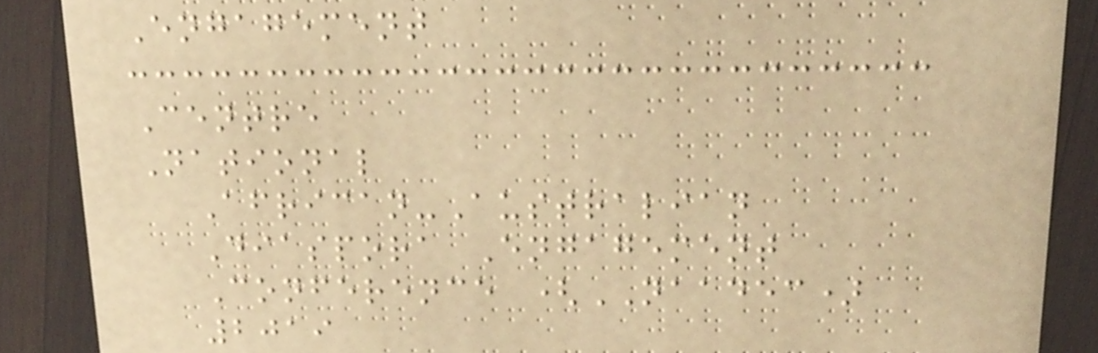Engagement
Centre
National
African-Australian
Diaspora Engagement
Conference (NAADEC)
2019
